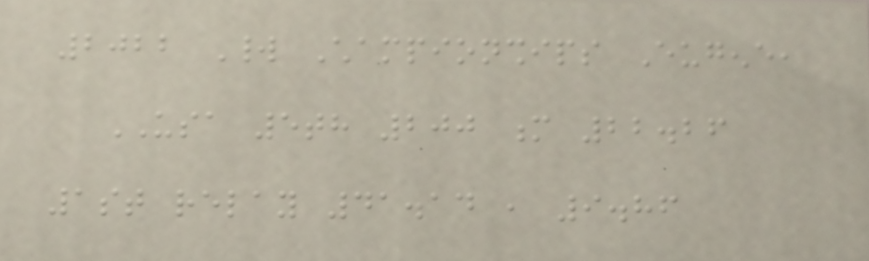2022 World Championships Eugene,
USA 5th 200 m 22.26
1st relay 41.14 , 9.86
